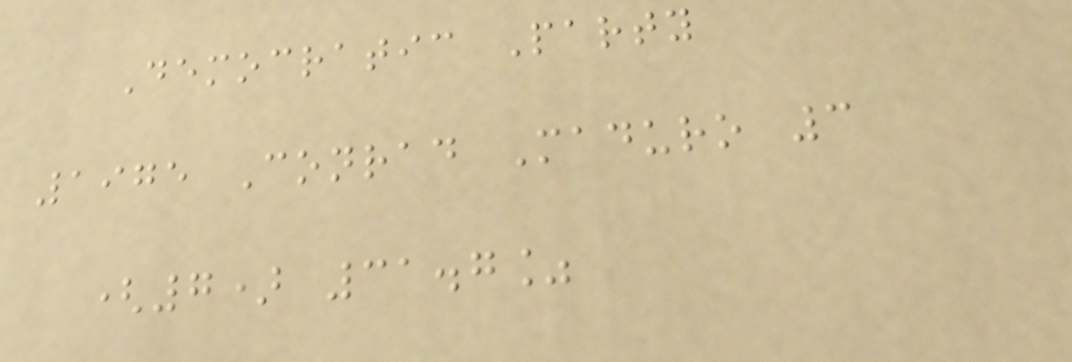Democratic Party
1975 Conrad Maduro 3
(7) 31.7%
